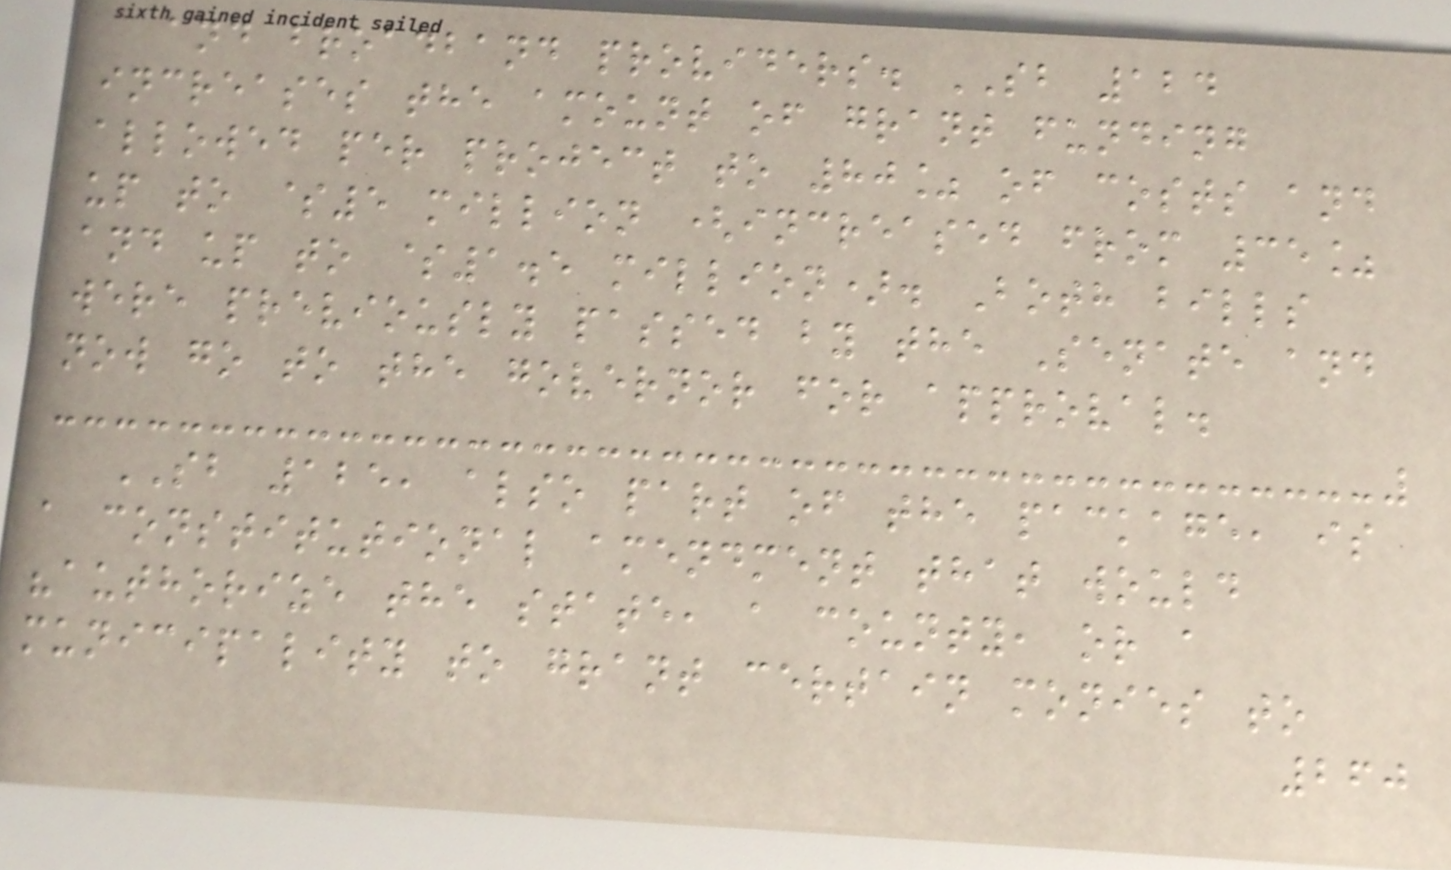and broadband providers. SB 124
increases the amount of grant funding
allowed per project to 80% of costs and
up to $5 million (increased from 35%
and up to $1.5 million). Both bills
were previously passed by the Senate and
now go to the governor for approval.
SB 125, also part of the package, is
a constitutional amendment that would
"authorize the state, a county, or a
municipality to grant certain monies to
260
